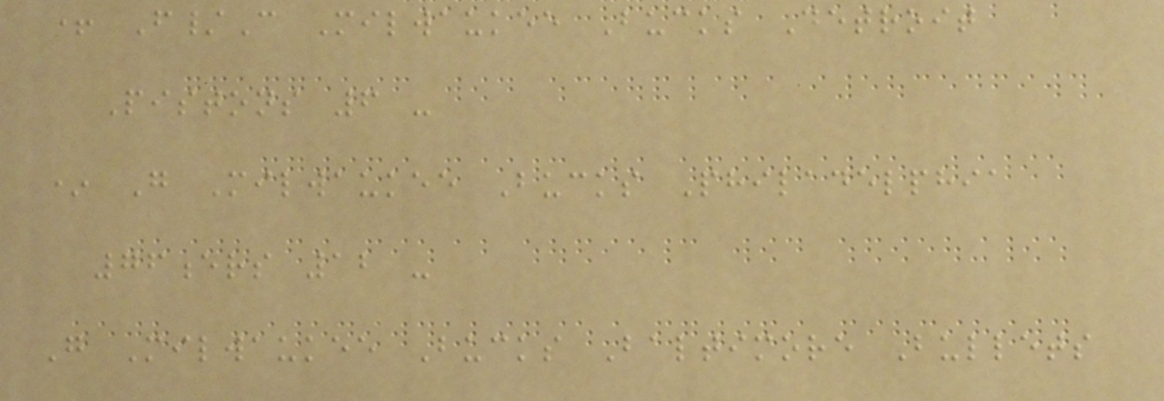+ F/C Milwaukee Bucks Detroit
Pistons 6 -
* G Milwaukee Bucks Philadelphia
76ers 12 -
G Milwaukee Bucks Baltimore Bullets
